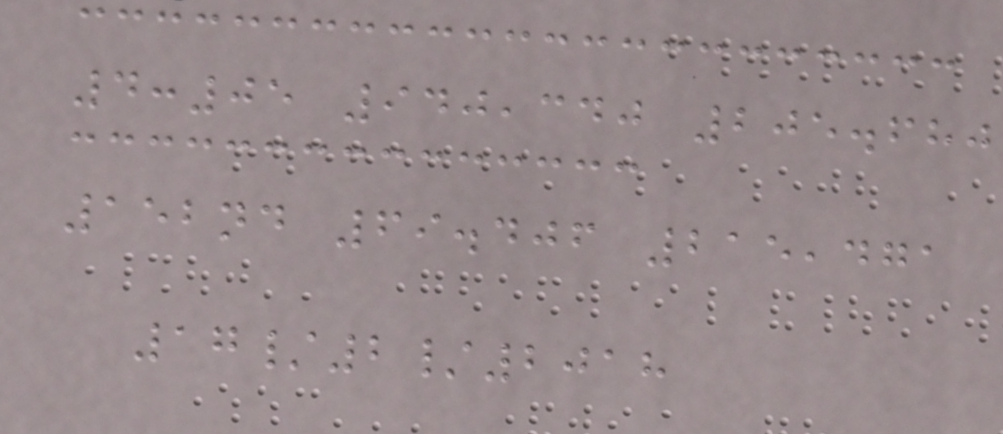4:05 940,340 205.680
152nd 69.406 215,471
17/2/2018
